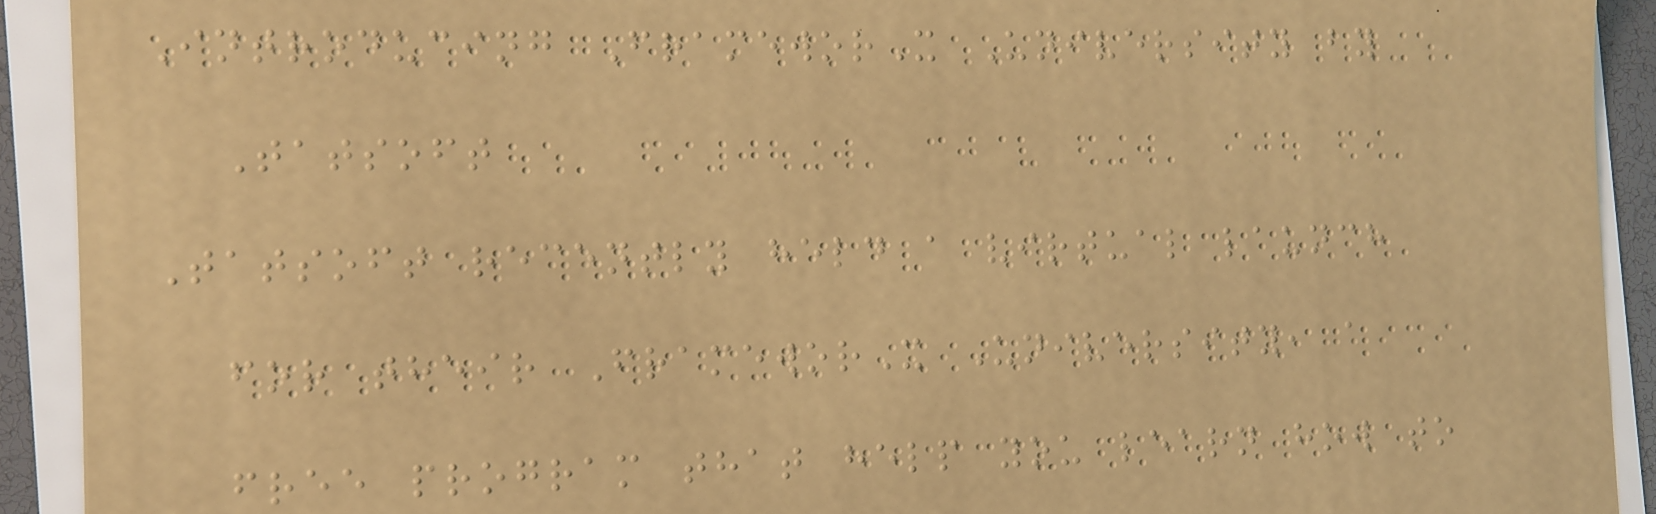Introducing FrameworX University by
Tatsoft
Tatsoft recently held a virtual launch
for their FrameworX University, a
free program that help you learn how to
